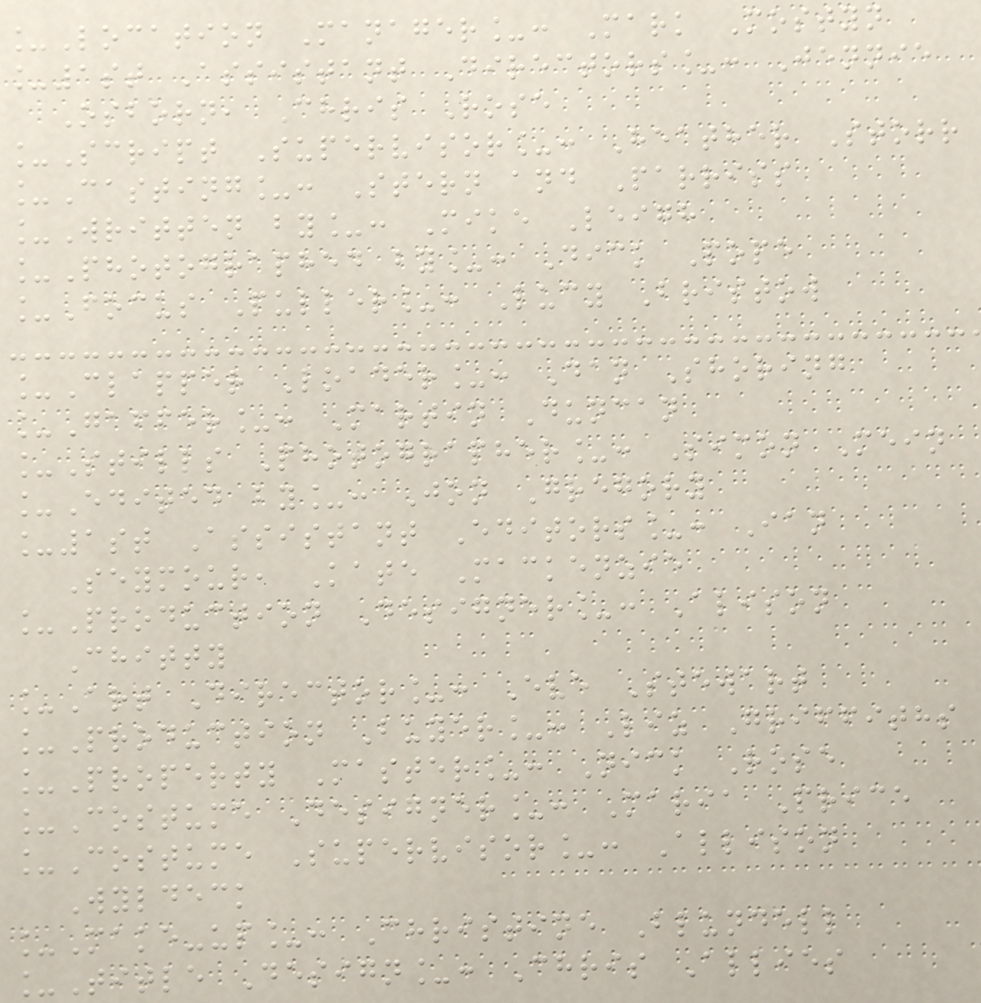_Location Manager_: Mark Mostyn
_1st Assistant Directors_: Jennie
Osborn, Chris Rose
_Script Supervisor_: Heather Storr
_Casting_: Stern and Parriss
_Written by_: Mike Leigh
_Photographed by_: Dick Pope
_Focus Puller_: Lucy Bristow
_Clapper Loader_: Dan Shoring
_Gaffer_: Martin Duncan
_Stills Photographer_: Simon Mein
_Edited by_: Jon Gregory
_1st Assistant Editors_: Ian
Seymour, Kate Mackenzie
_Production Designer_: Alison
Chitty
_Art Director_: Eve Stewart
_Production Buyer_: Liz Griffiths
_Property Master_: Nick Rose
_Costume Designer_: Maria Price
_Costume Supervisor_: Allison
Wyldeck
_Make-up_: Christine Blundell
_Title Design_: Chris Allies
